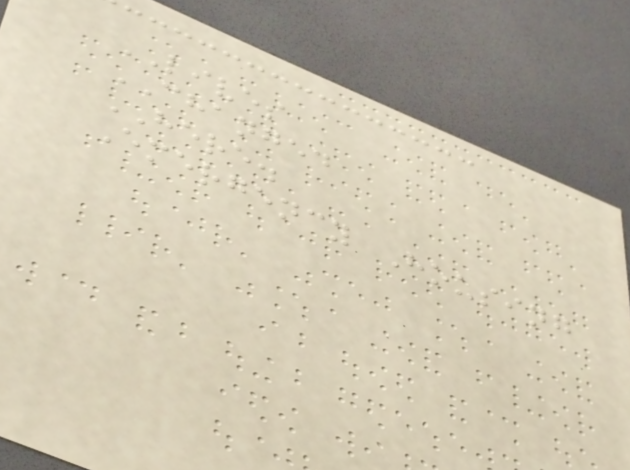LIVES
CHANGED
HERE.
Emergency Housing
